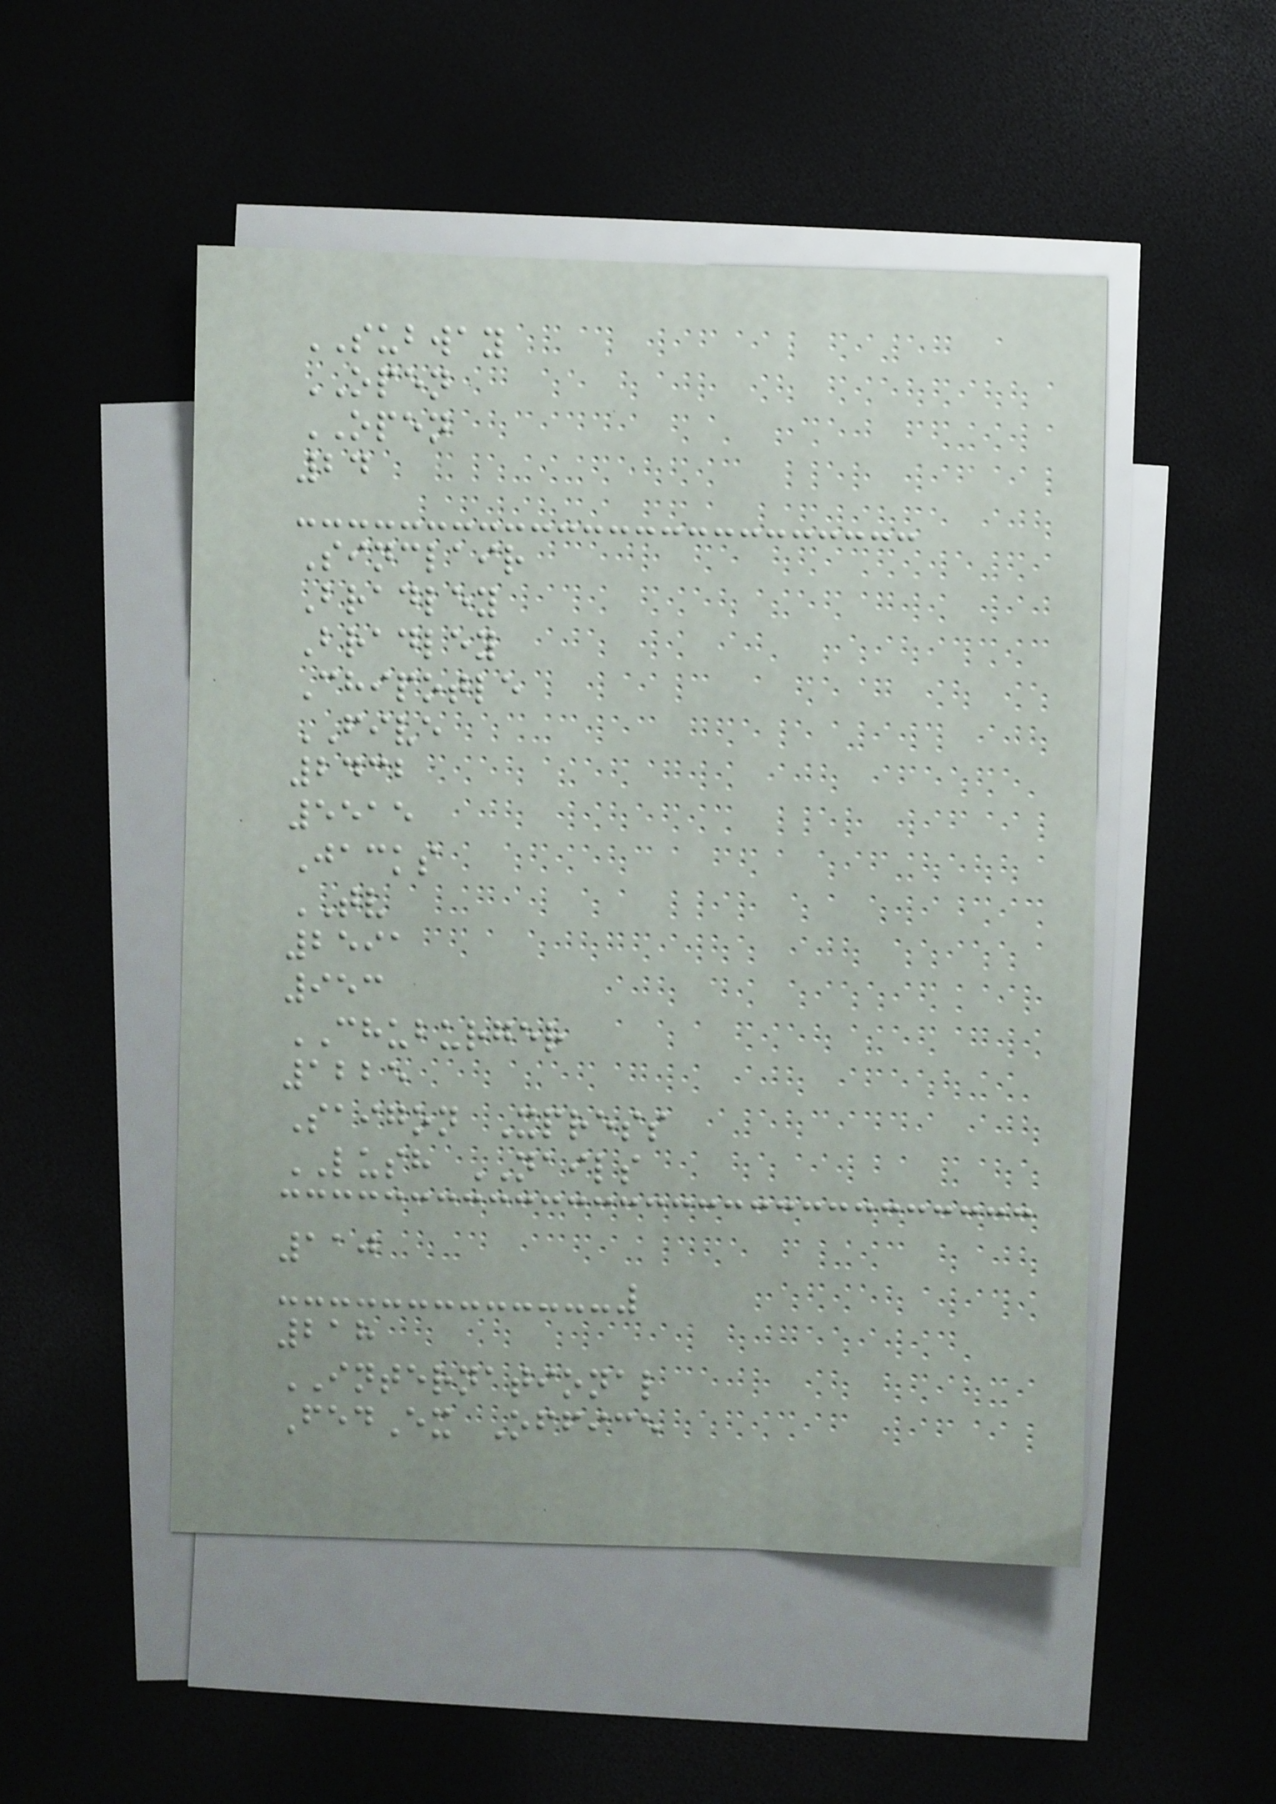SUBWAY
OPEN
OPEN
24
Sinclair
Bradley
Bradley
Chipotle
FIVE
2432
5515
Jacks
TV
2591
953
CHUBURGER
1225
Saigon Xpress
LUSH NAILS
110
218
INTERNATIONAL
FedEx Office
